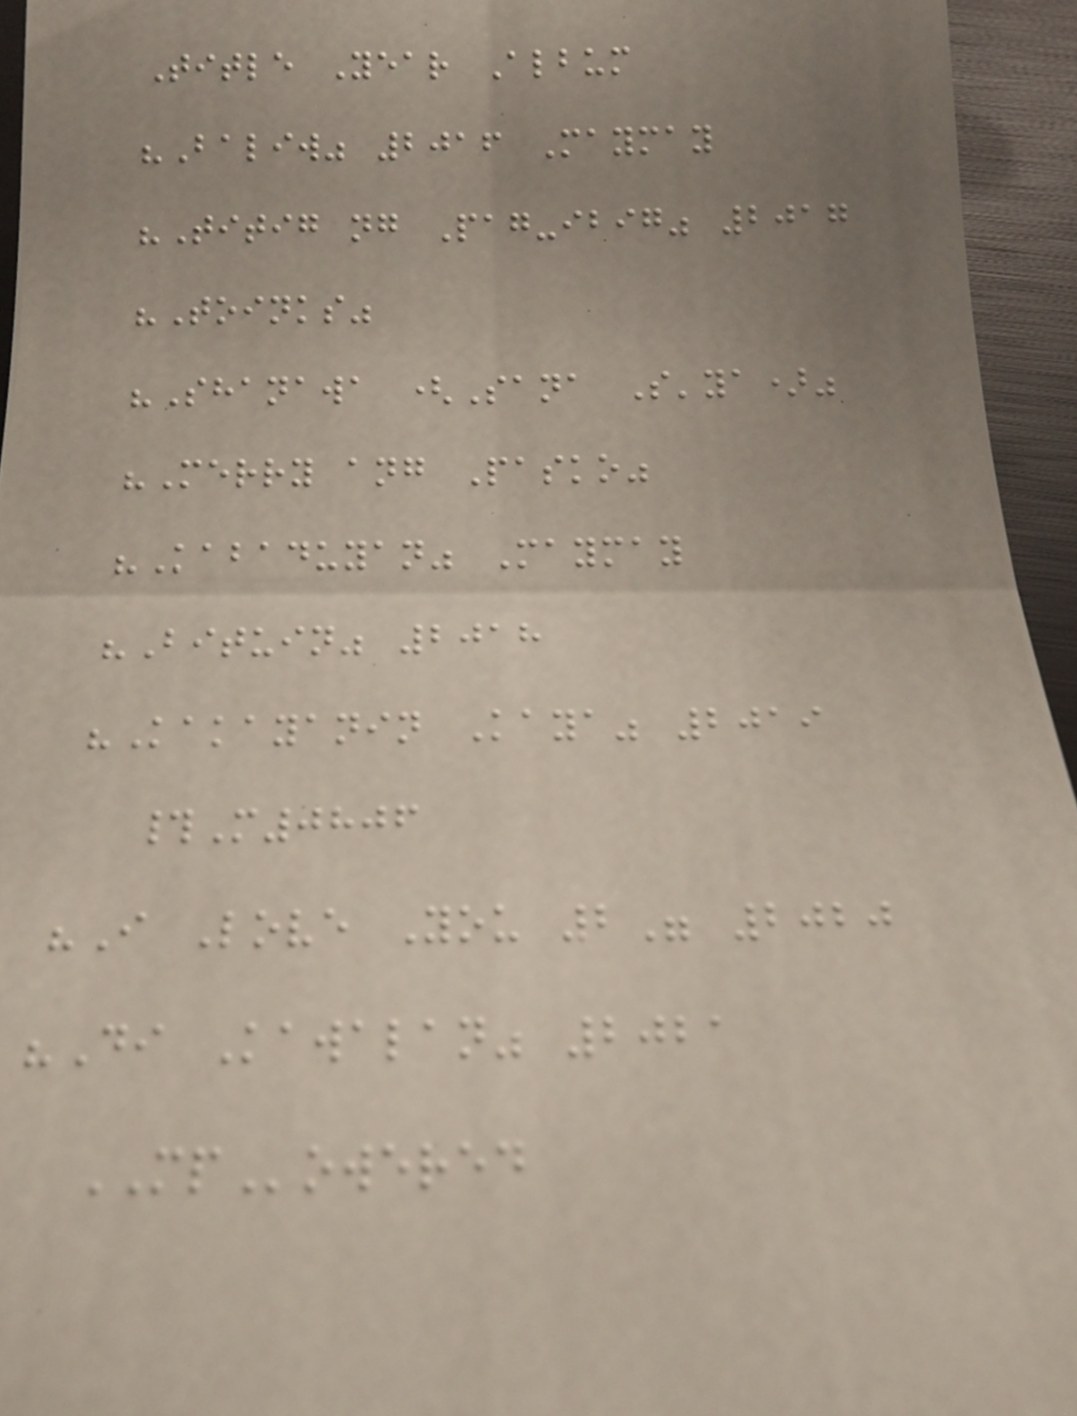Title Year Album
"Baliw" 2016 Maymay
"Titig ng Pag-ibig" 2017
"Toinks"
"Shanawa (Sana S'ya)"
"Merry ang Pasko"
"Kabaduyan" Maymay
"Bituin" 2018
"Kakayanin Kaya" 2019
#M0806
"I Love You 2" 2020
"Di Kawalan" 2021
MPowered
